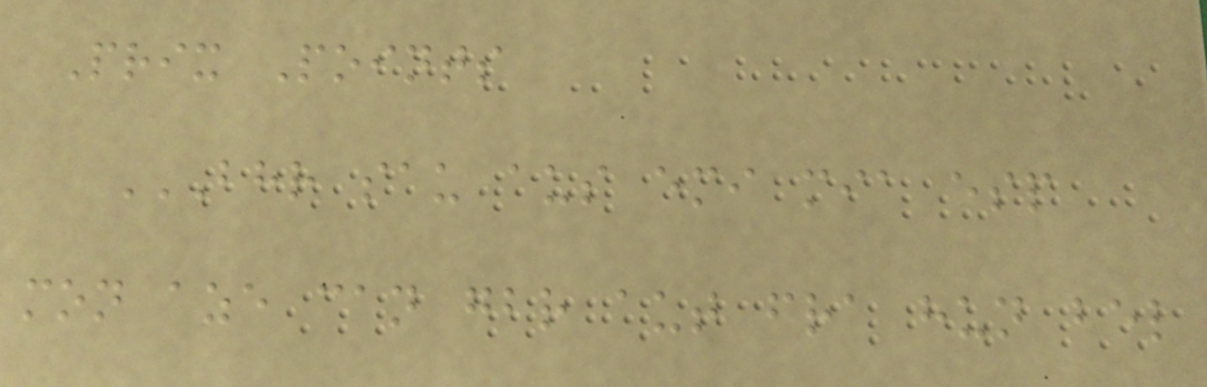Prix Points
BHR SAU AUS EMI MIA ESP
MON AZE CAN GBR AUT FRA HUN BEL
